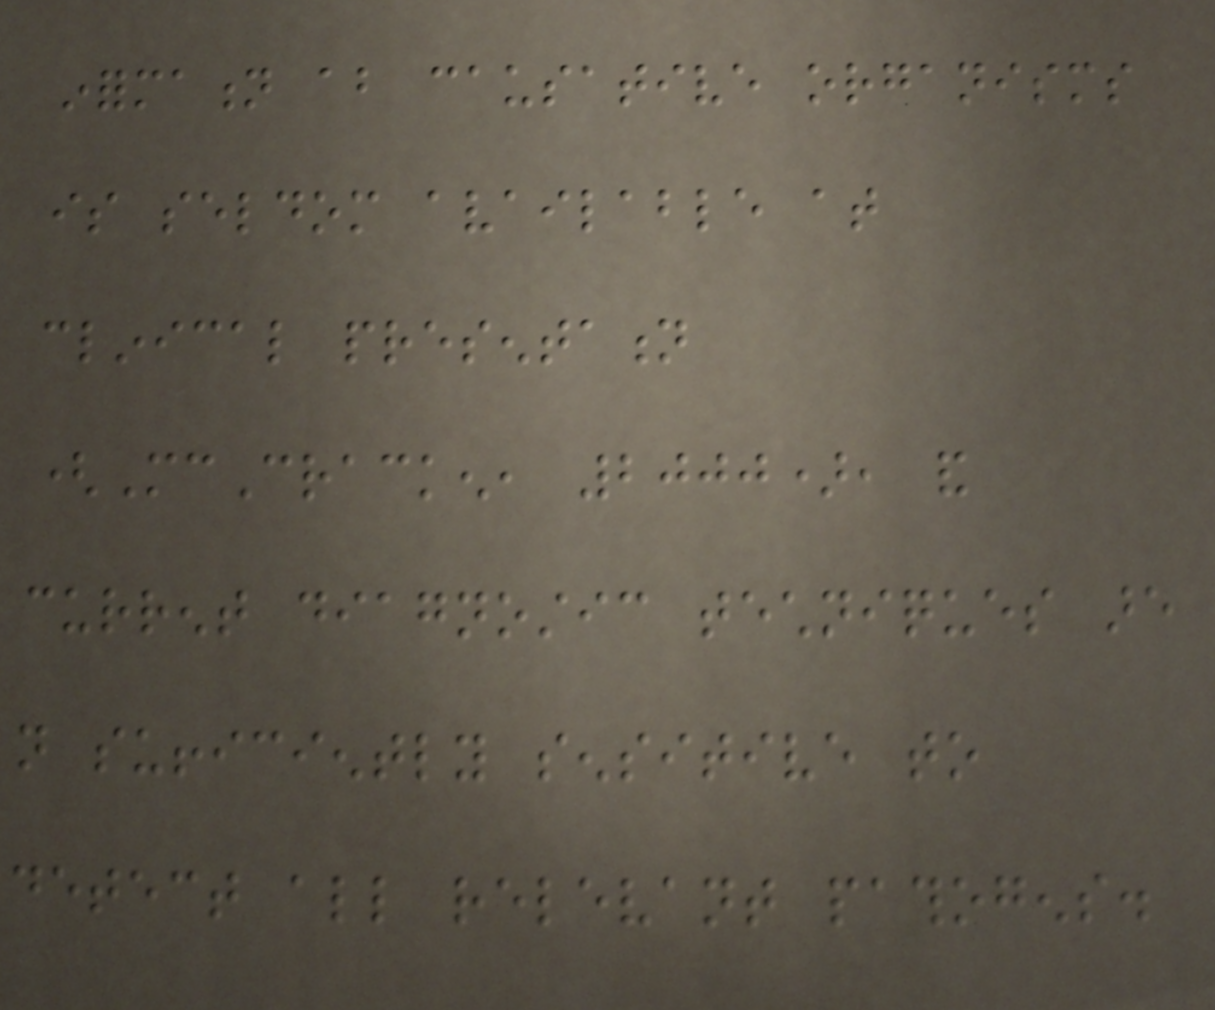information about causative organisms
is seldom available at
clinical presentation
(McCracken, 2000), and
current diagnostic techniques are
not sufficiently sensitive to
detect all relevant pathogens.
